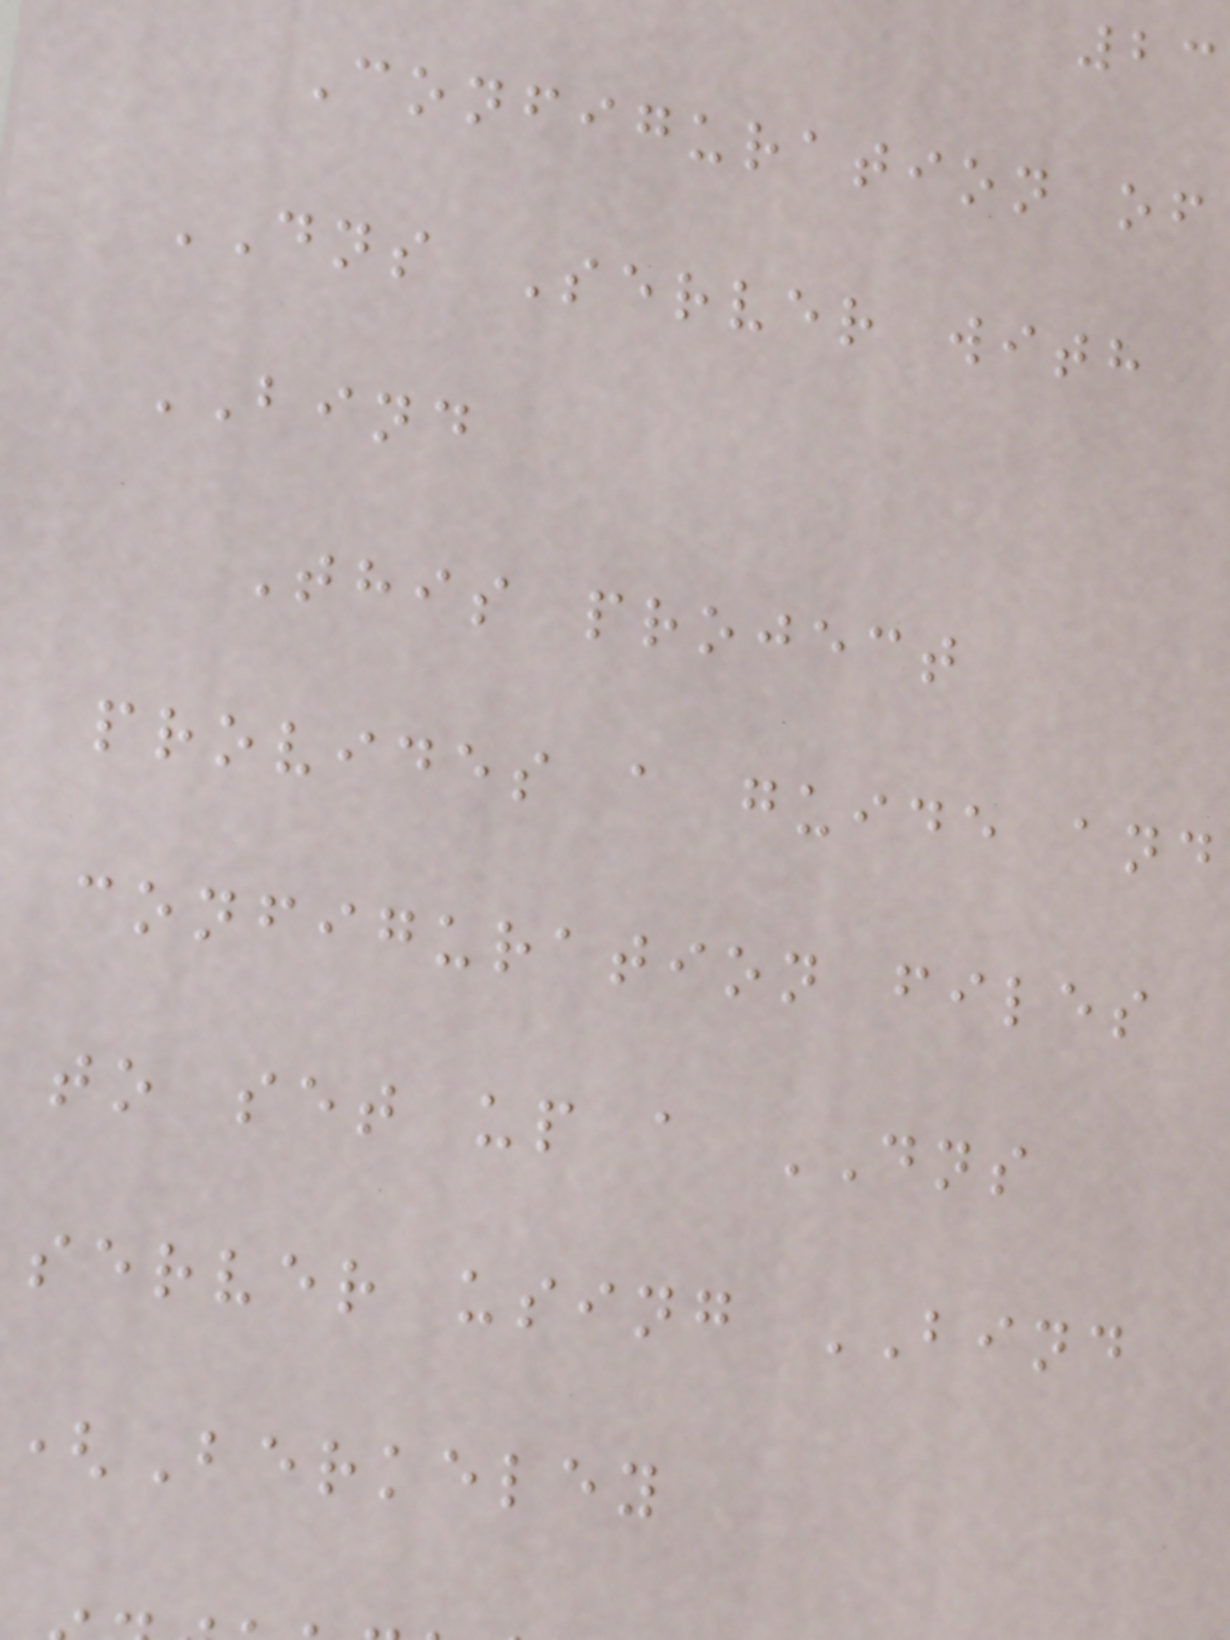Configuration of
DNS Server with
BIND
This project
provides a guide and
configuration files
to set up a DNS
server using BIND
(Berkeley
